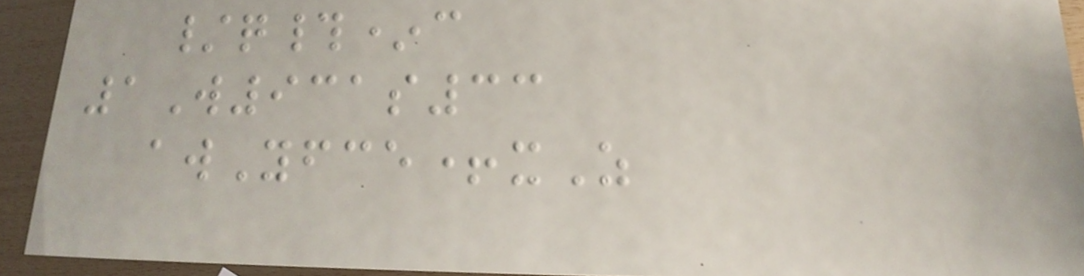/q#*c
1W931s33
awYfce+xZ
